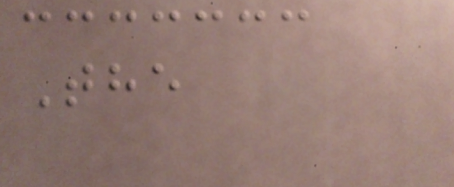The
